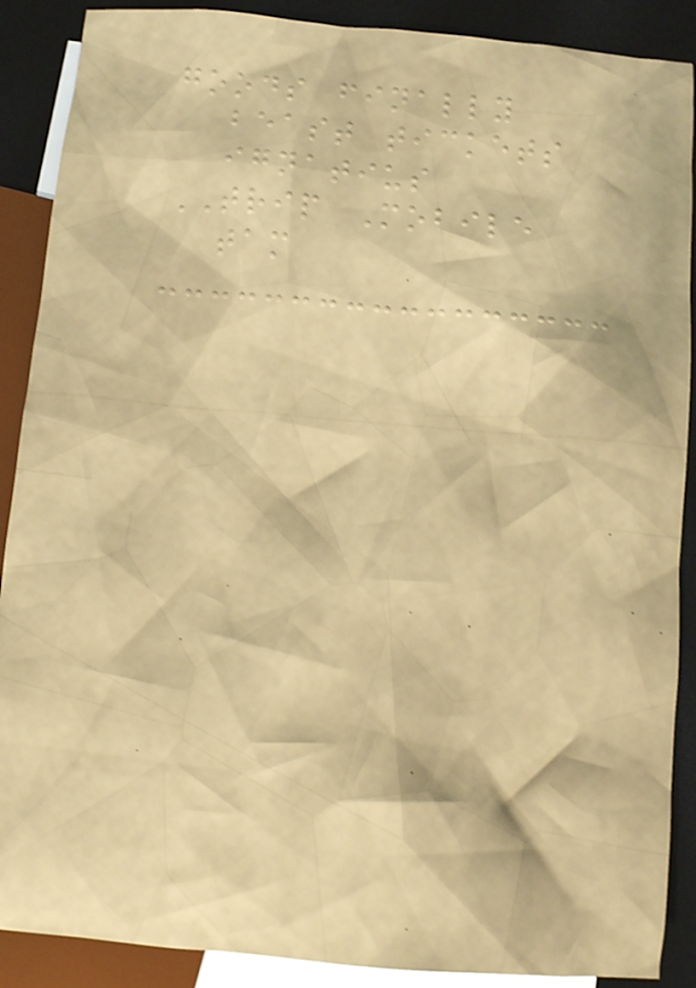goods finally
beast tickets
ignatius
TRIP Mobile
tam
